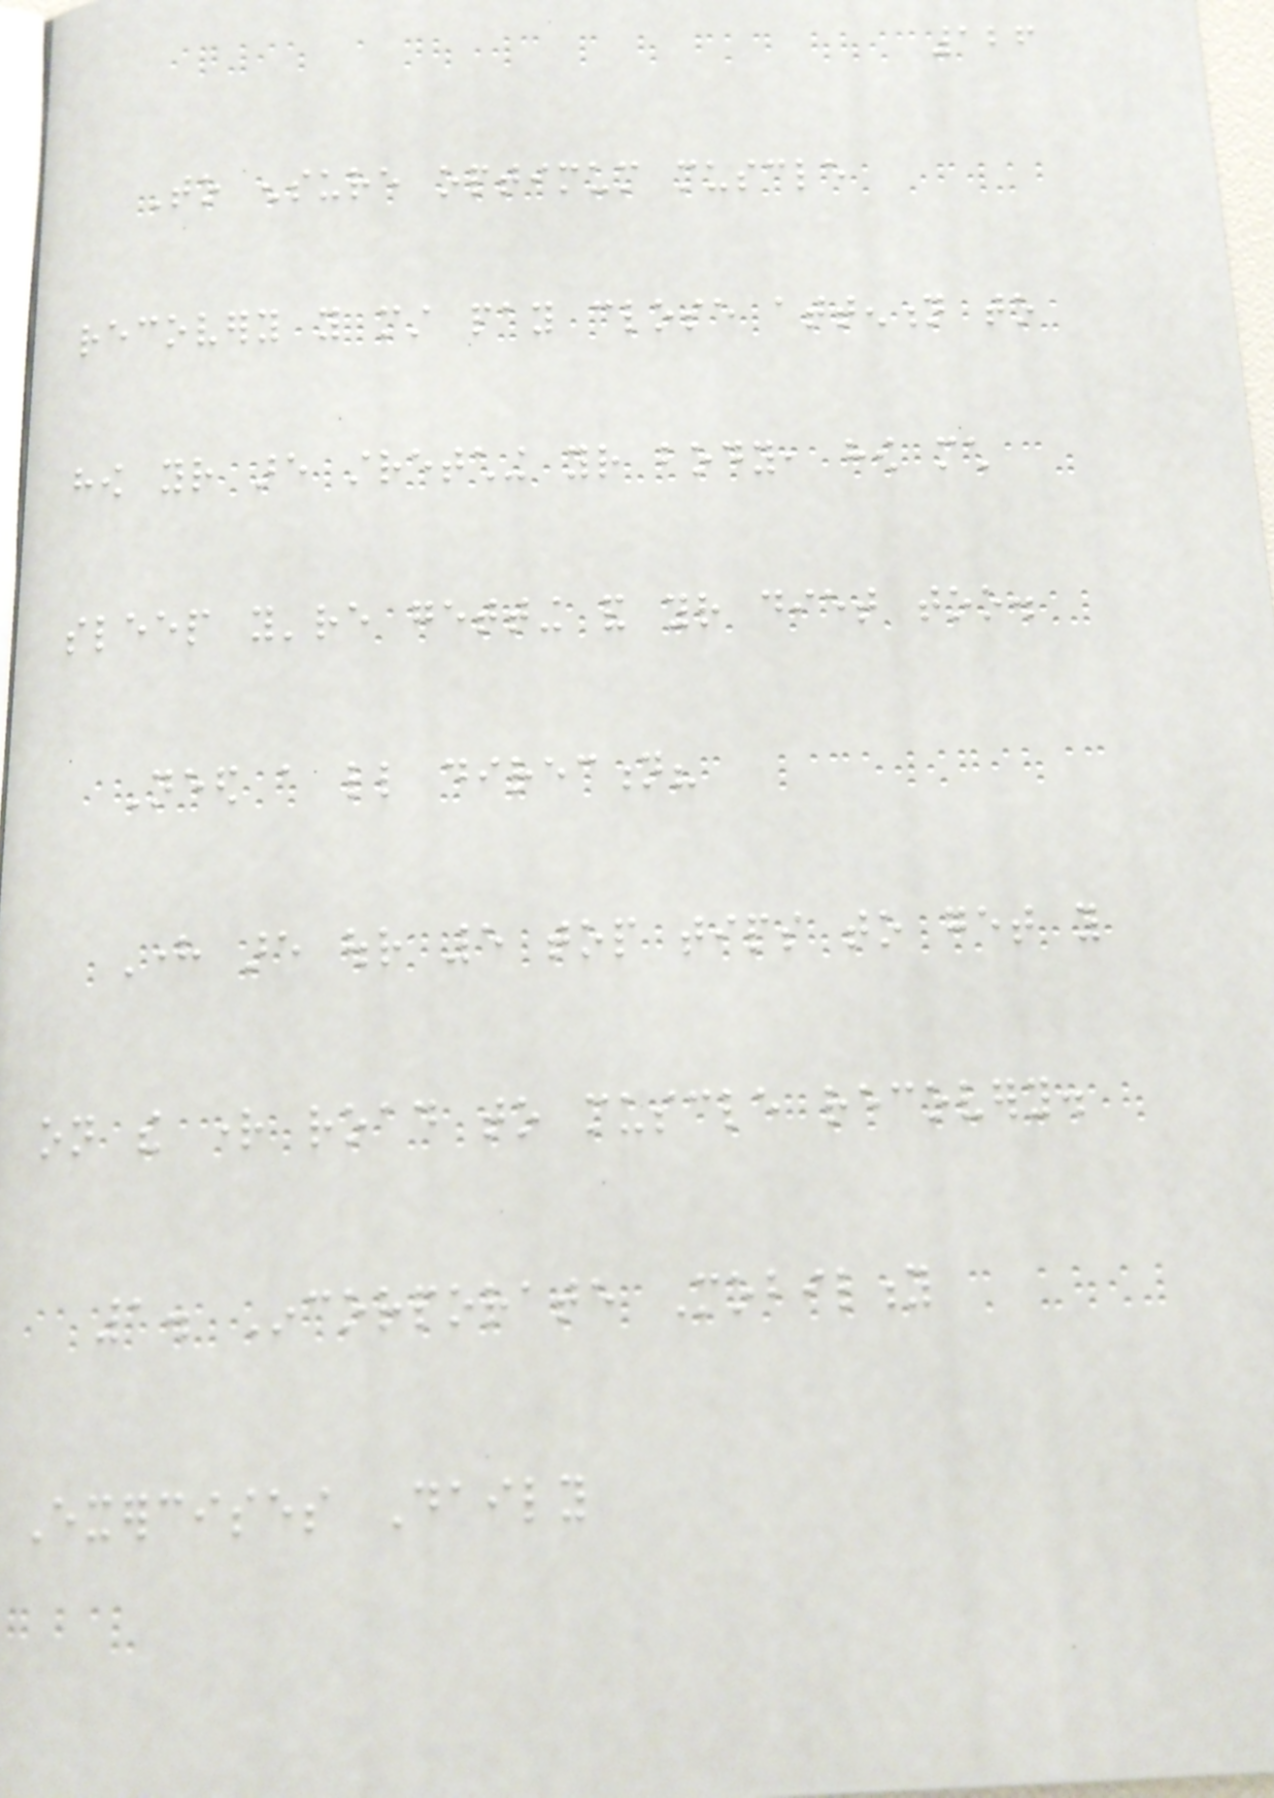126
To ensure optimum muscle
recovery you must pay close attention to
how your are stretching your body, how much
sleep you're getting and your diet too.
Need a little direction?
Here are our 5 top tips to get you
on the right road to muscle recovery.
1. Incorporate Mobility
Exercises Daily
